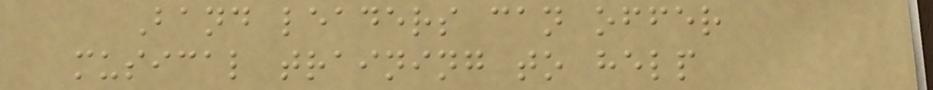Band leaders can offer
musical training to help
